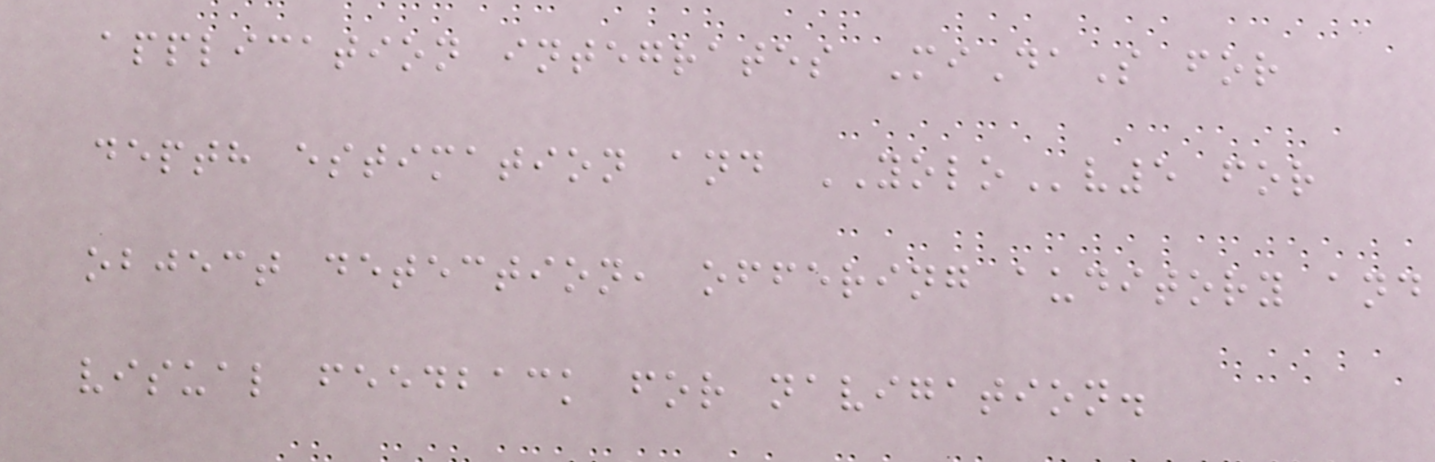application integrates MiDaS for
depth estimation and YOLOv5 for
object detection, offering auditory and
visual feedback for navigation.
